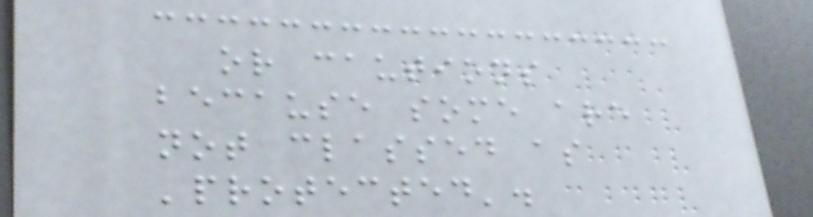or cautions
because some are
not classed as
'protected'.
